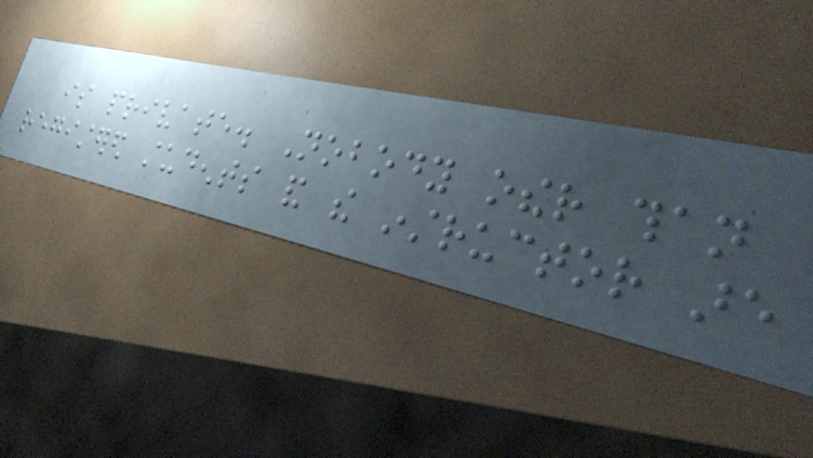is private. Nobody other than
registered students and the instructor are
